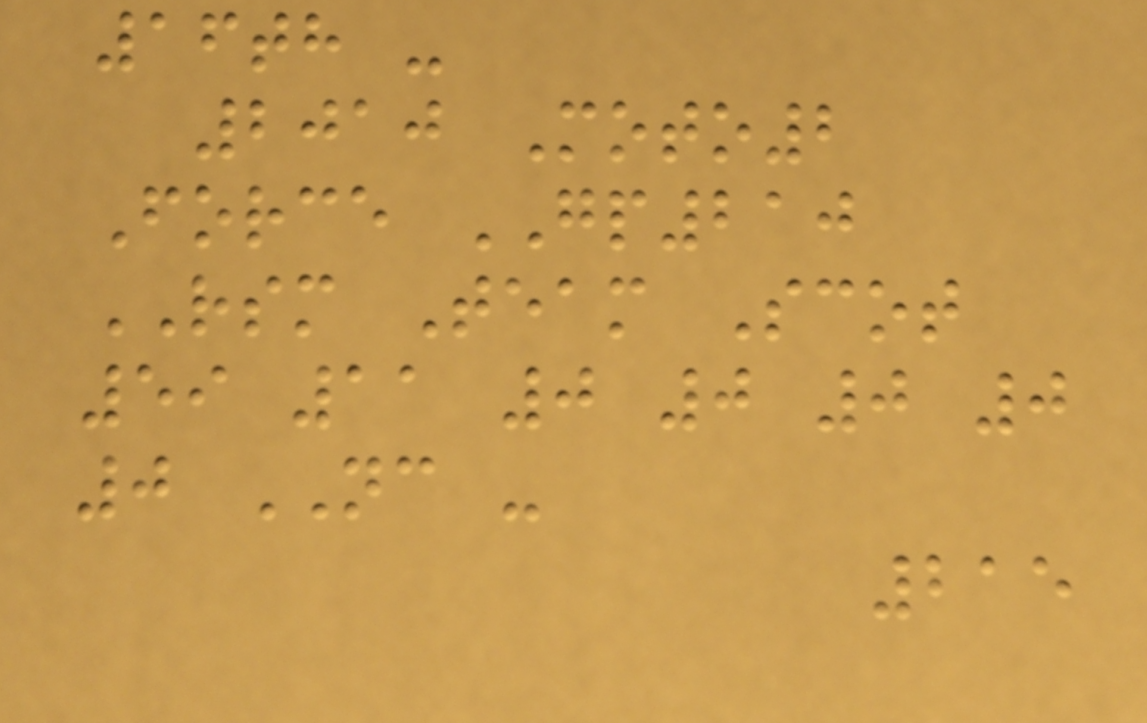16th -
2010 Moto2
Force GP210
RSM Team Scot
59 11 0 0 0 0
0 NC -
215
